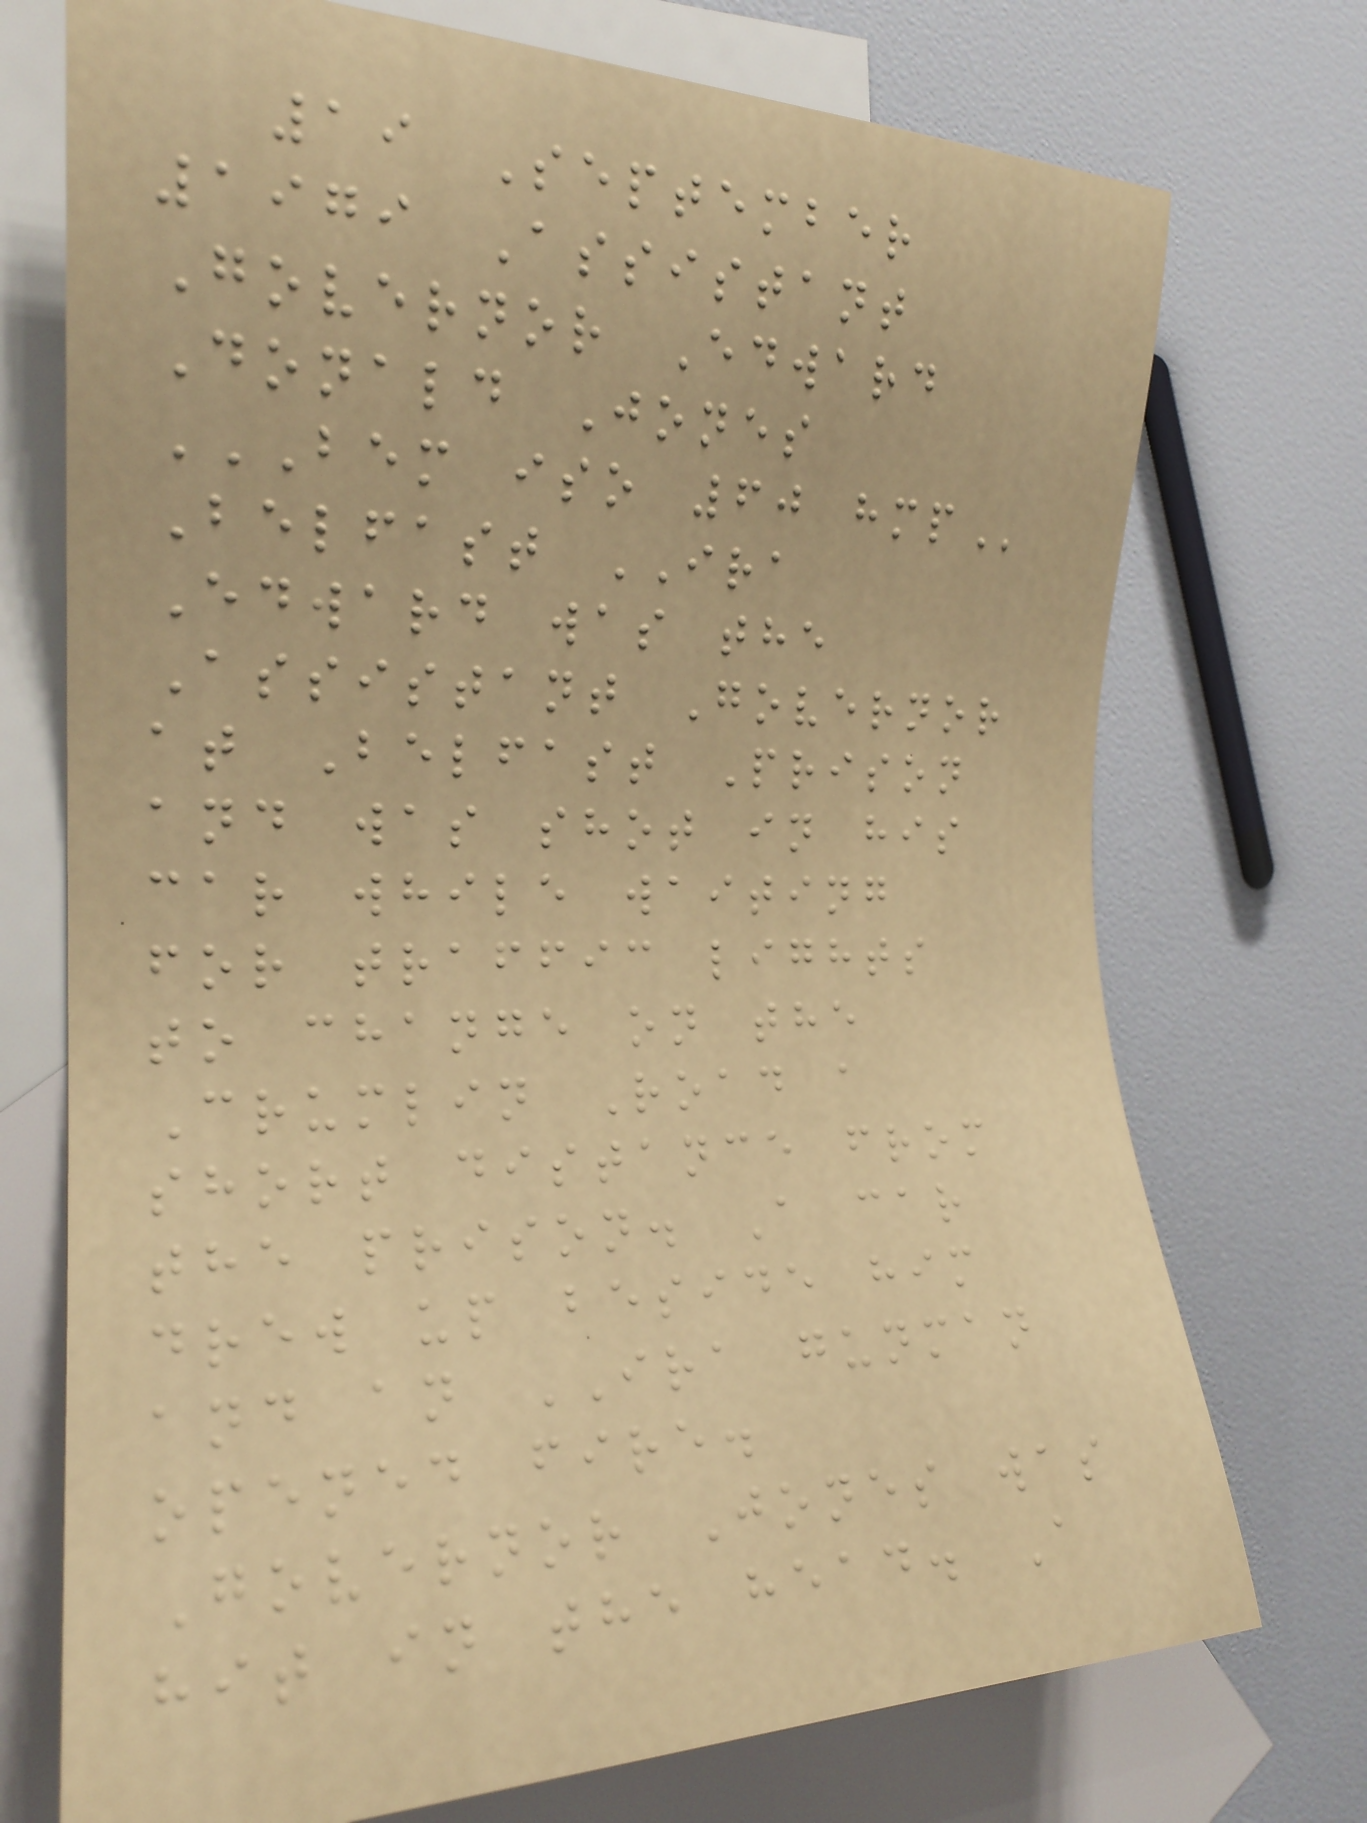19 September
1979 Assistant
Governor Edward
Donald Jones
BEM ISO 60 HMP
Belfast IRA
Edward was the
Assistant Governor
at Belfast Prison
and was shot in his
car while waiting
for traffic lights
to change on the
Crumlin Road a
short distance from
the prison. A car
drew up beside him
and an IRA gunman
opened fire.
Governor Jones was
hit in the head. A
